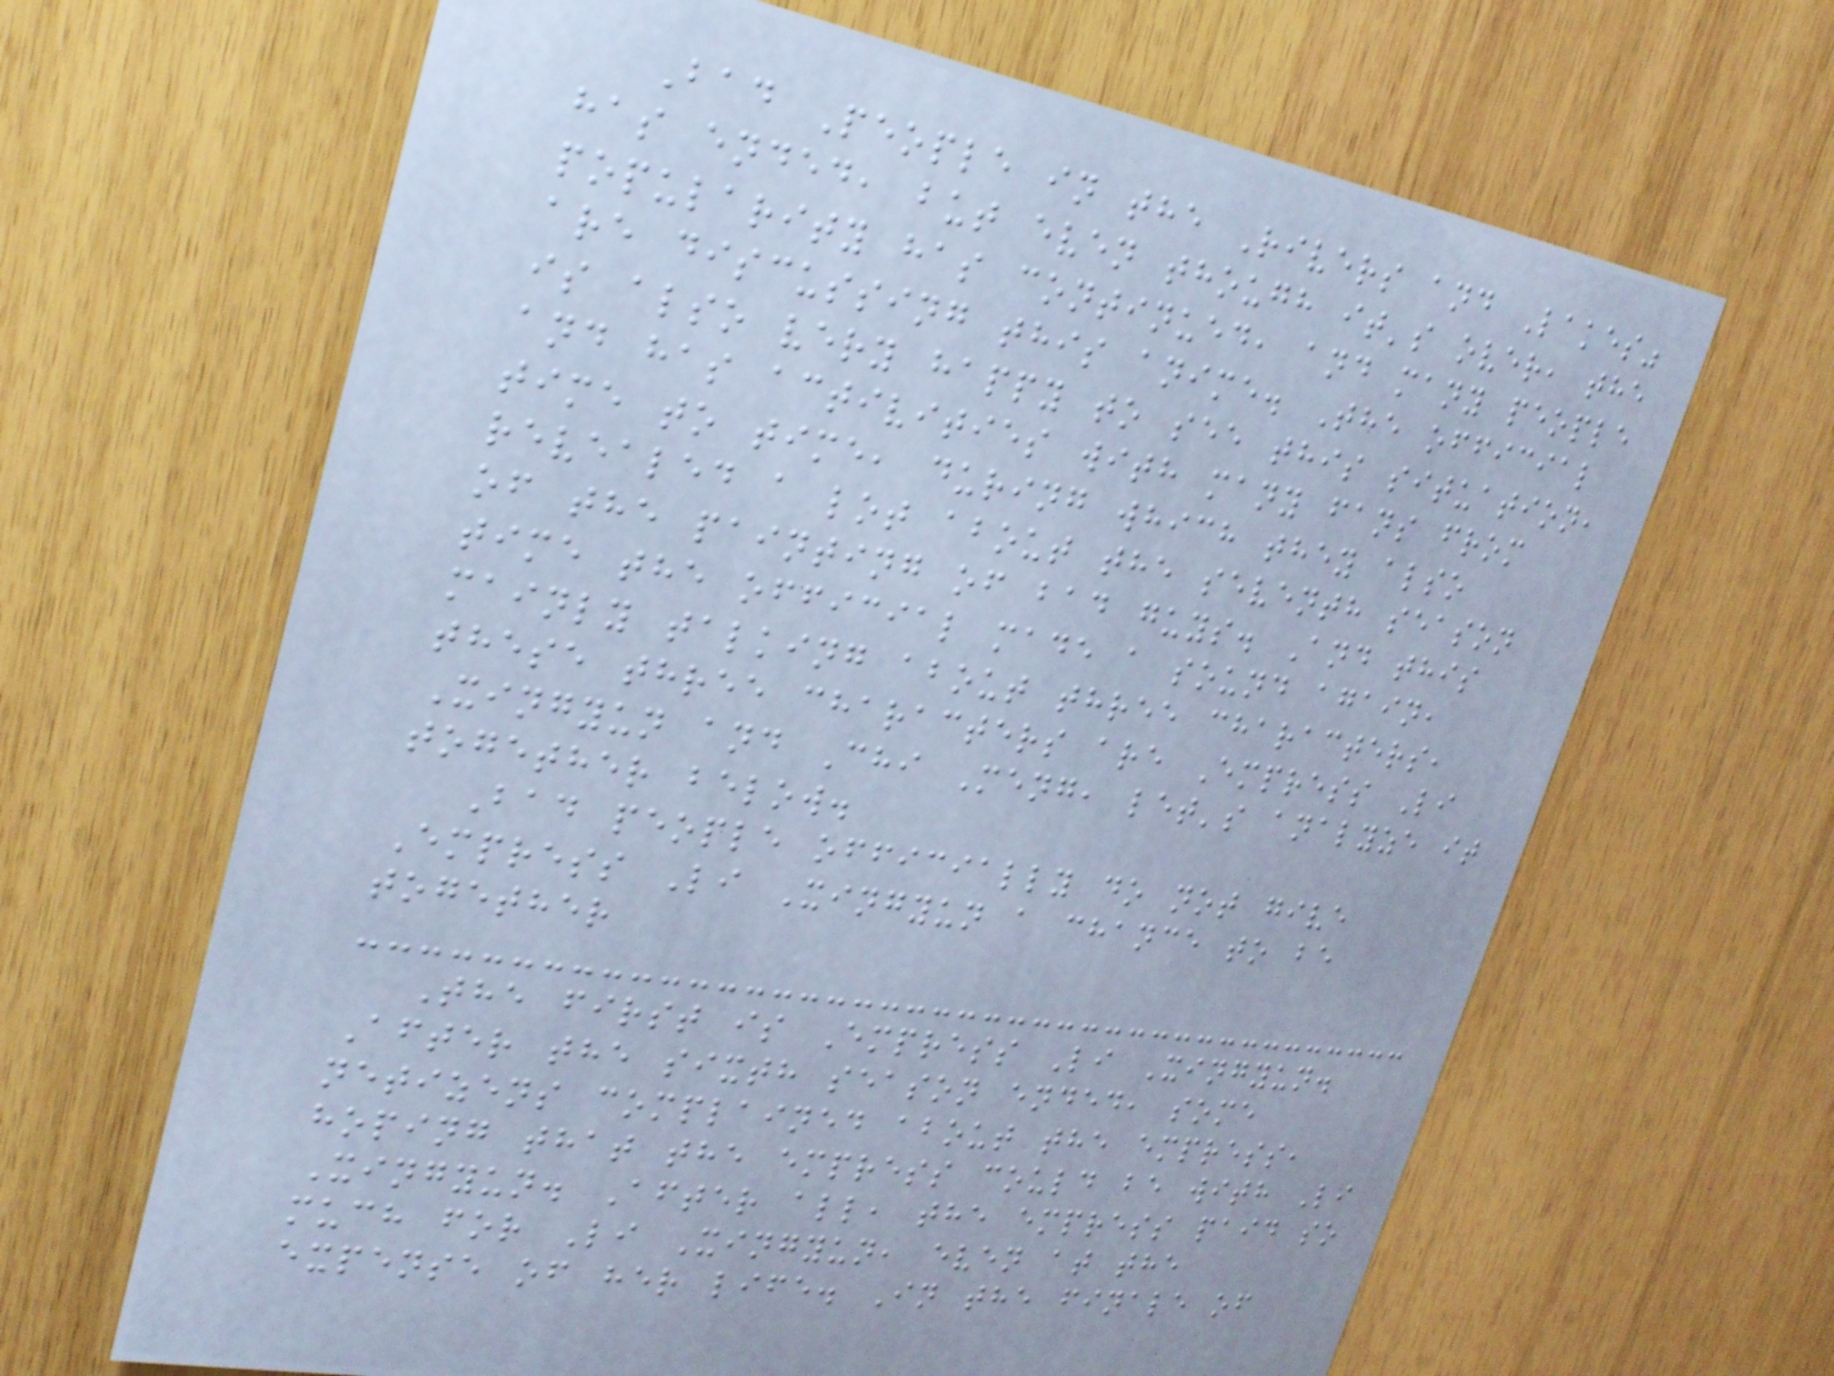Bad People in the Rivers and Lakes"
has ended, but even though it's over, the
popularity has continued, and many people
are discussing this anime. The official
is also very happy to see this situation,
and has activities with many fans from
time to time, during which they also
revealed a lot about the seventh season
of the painting of bad guys. And this
time the official made a sound again,
mainly talking about three characters,
these three characters are Empress Li
Xingyun and Chi Meng, let's analyze it
together below.
Bad people officially do not give
Empress Li Xingyun a chance to be
together
The first is Empress Li Xingyun.
After the sixth season ended, some
netizens complained about the empress,
hoping that the empress could be with Li
Xingyun. After all, the empress paid so
much for Li Xingyun, even at the
expense of her life. In the finale of
